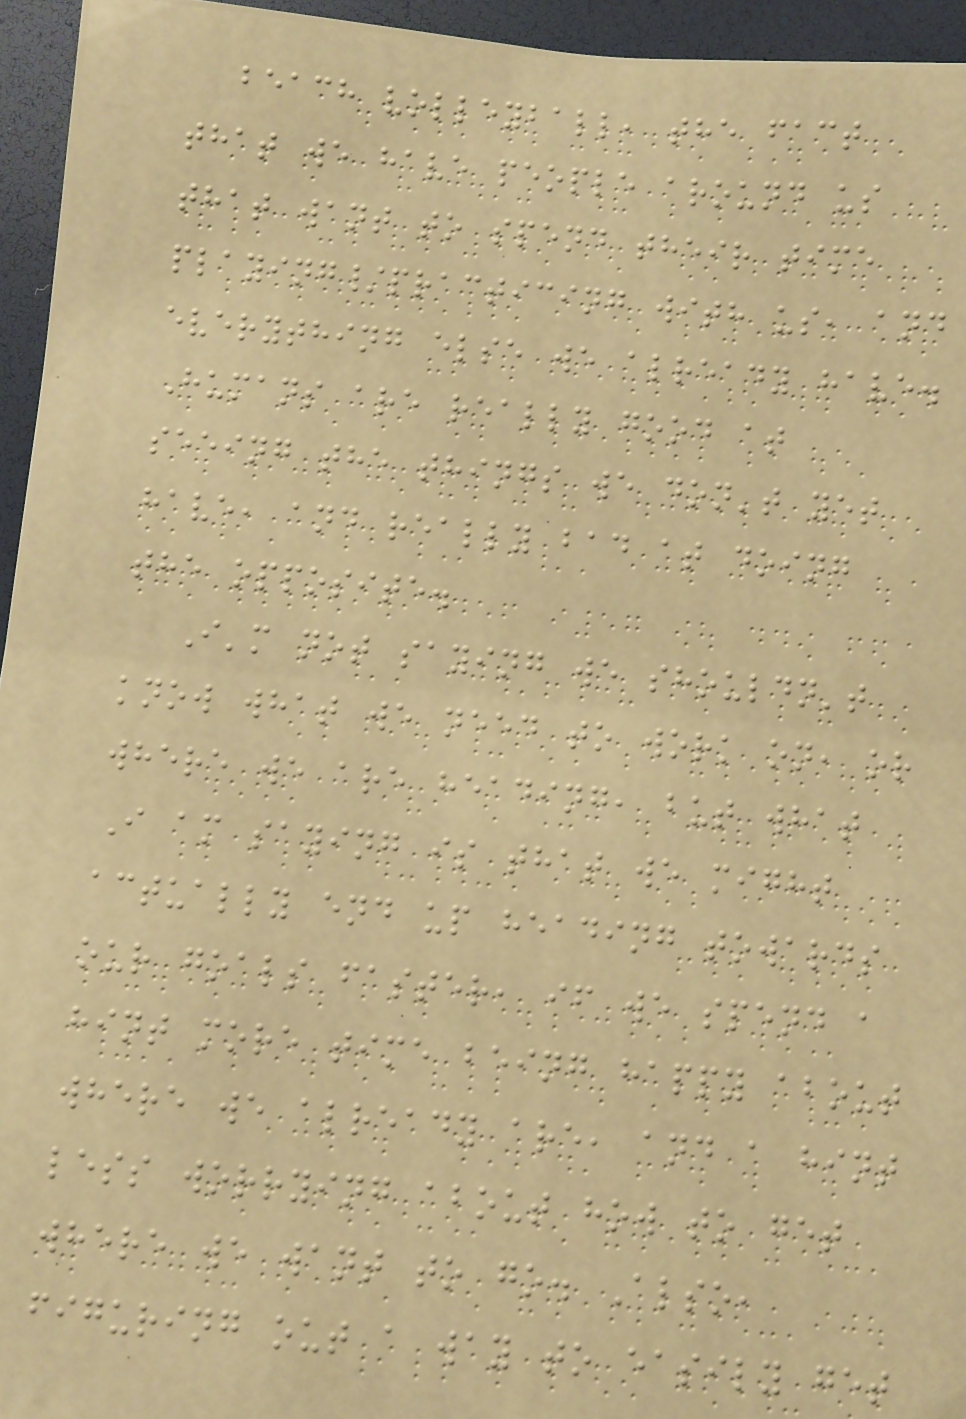beach volleyball, the fact
that we have people around us
that want to spend their time
playing/practicing with us, and
everything else we already have.
Humans are really good at
seeing the things we don't yet
have, and really bad at doing
the opposite.
I'm not saying we shouldn't
know what we need to work on, or
where we are heading, but what
I am saying is that we might
actually end up heading towards
our goals faster, if we spend a
hint more time being happy about
where we already are, and a hint
less worrying about how to get
where we want to go. Also,
figuring out a way to easily get
